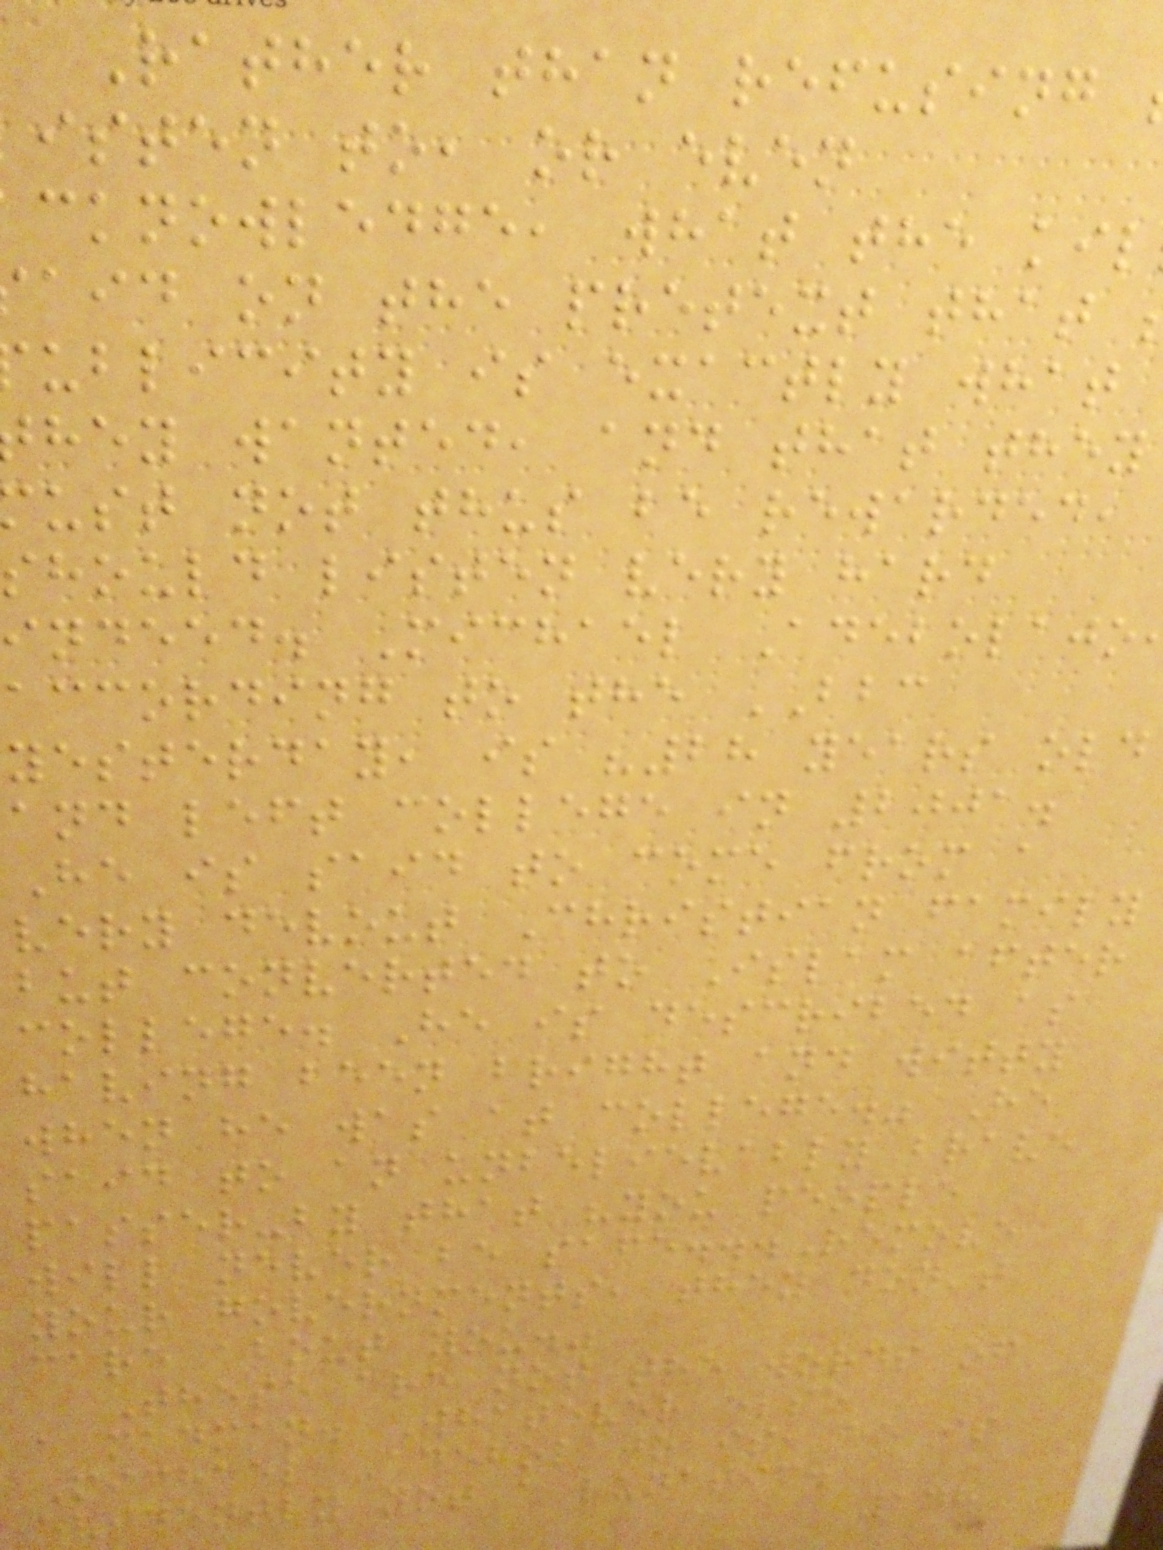Rather than refusing
isten to, or even
cknowledge, what the kil
aid on the pretext that
ublicity is exactly what
hey wanted, and that they
ust not thus be rewarded,
should listen very hard
indeed. Michael Adebolajo
according to the BBC
yesterday, is "28 years old
and left college in 2001.
He is said to come from a
very devout Christian family
but converted to Islam after
college. He is described as
having been bright and witty
when he was at college." He
said to an unbelievably brave
passer-by that "you people
will never be safe...Remove
your governments, they don't
care about you."
These are not the words of
a madman. Whatever else
Michael Adebolajo is, he is
evidently not a lunatic.
148
